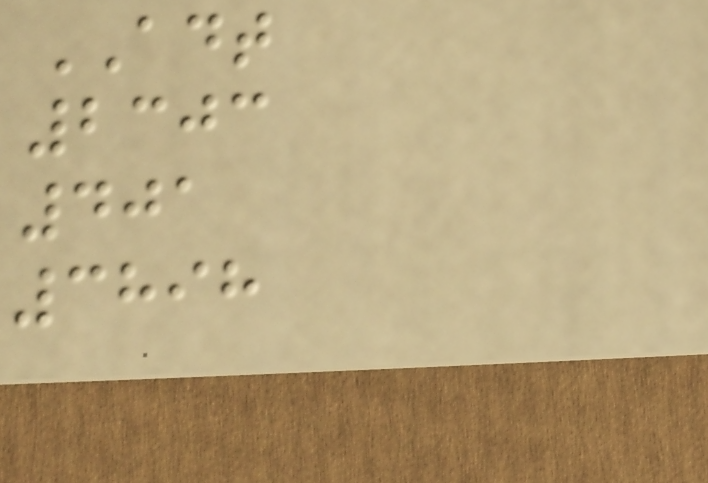ADT
2303
401
3898
